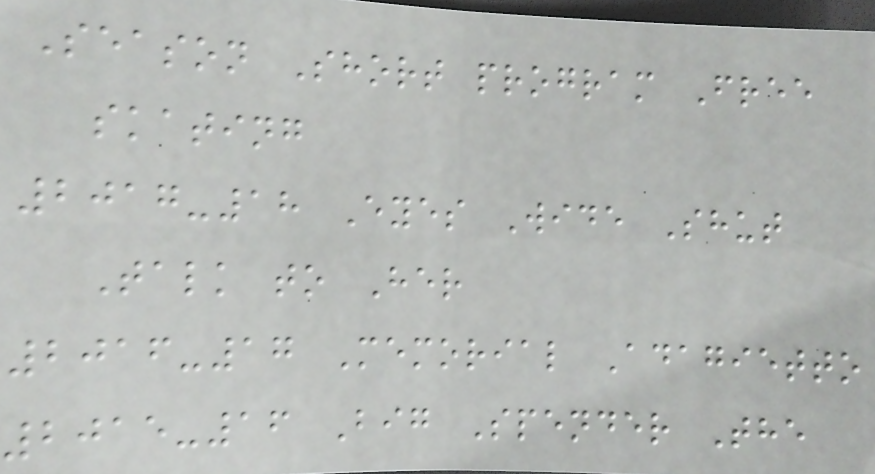Season Short program Free
skating
2017-18 Eyes Wide Shut
Talk to Her
2016-17 Memorial Adagietto
2015-16 Big Spender The
